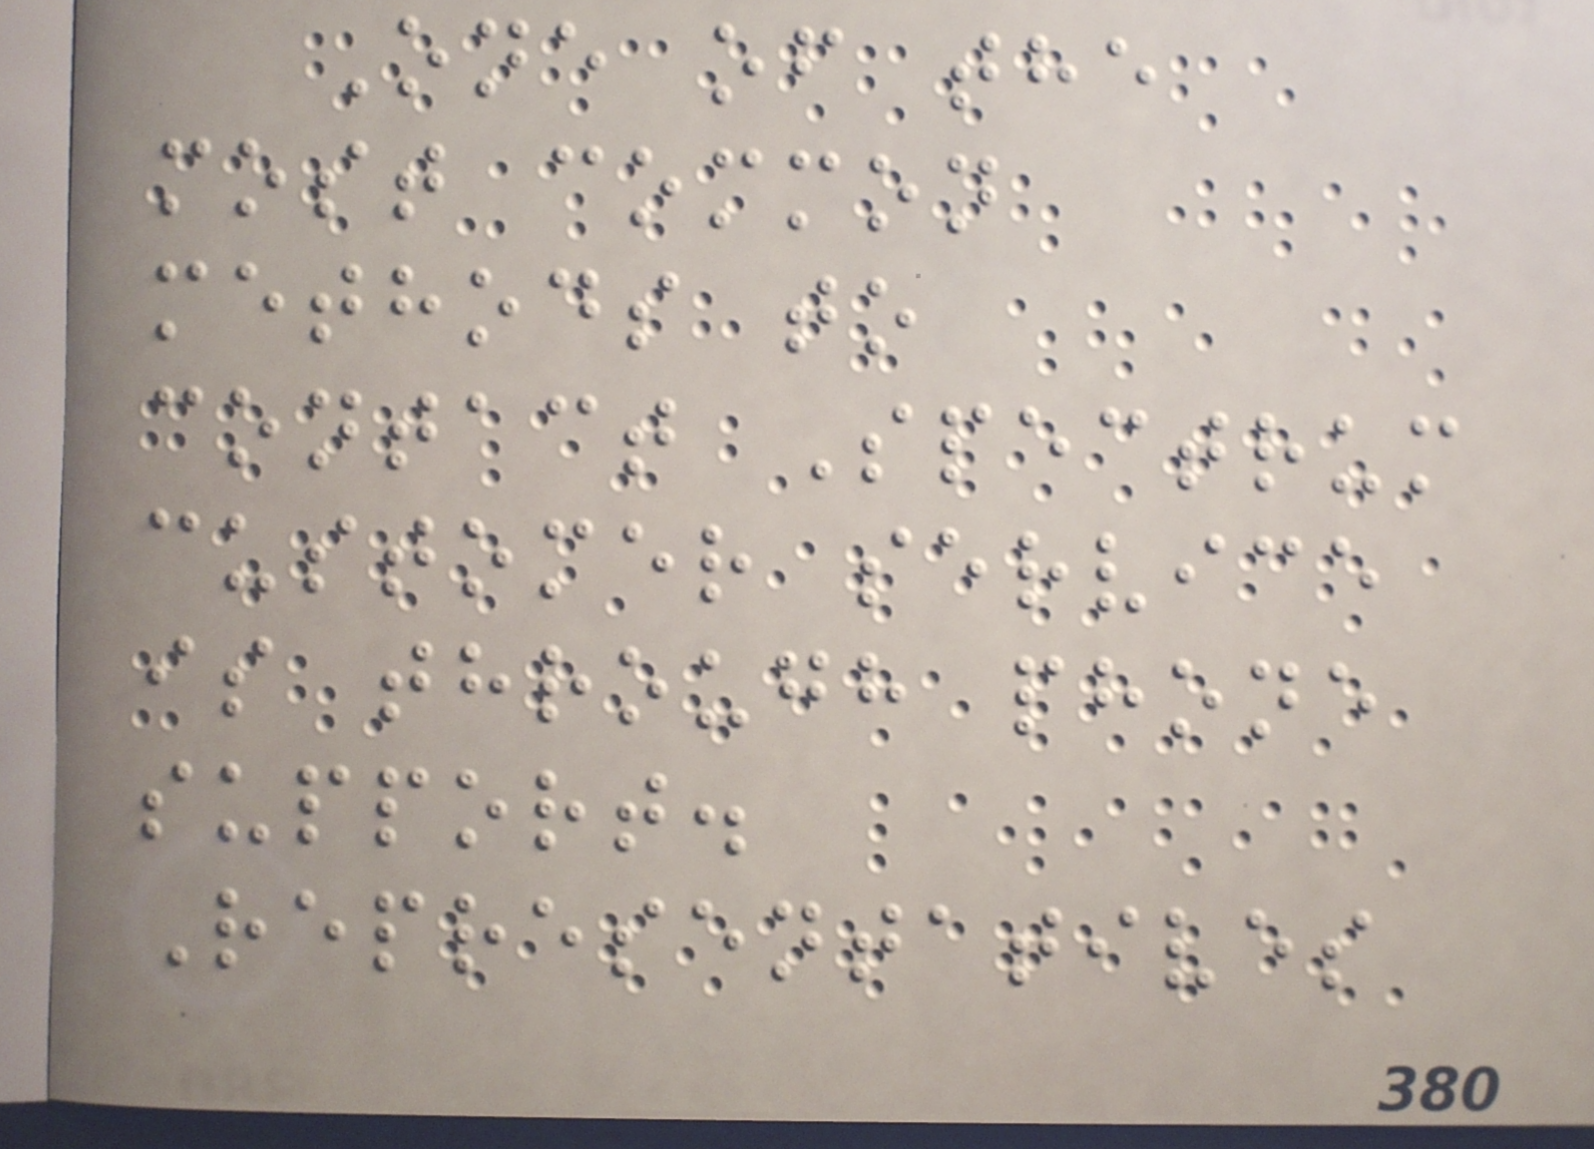One of the
most common
methods to
contact Spectrum
customer service
is through phone
support.
Representatives
